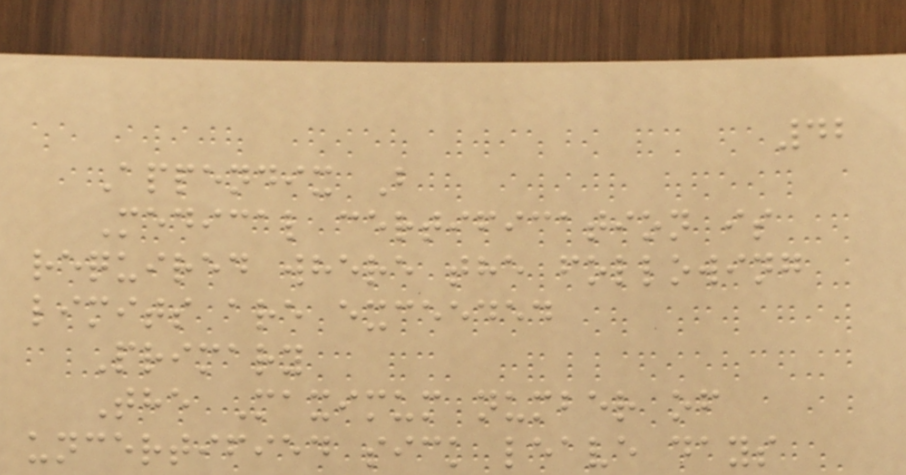42
Appendix B
Medical certification is
required where the following
limits are exceeded
Primary
The Maximum number of
uncertified sick leave days
